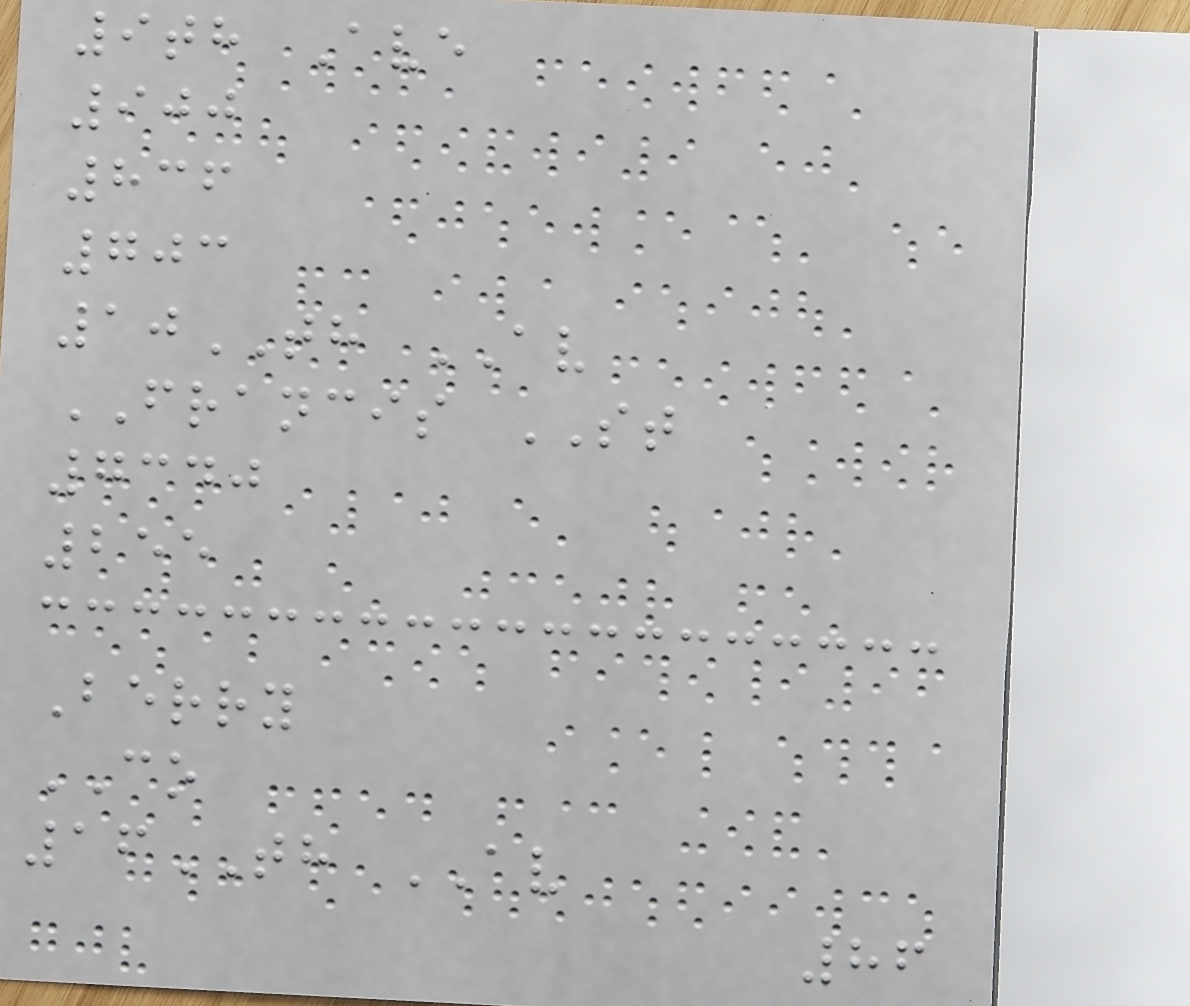9th Ave
900
836
703
10TH AV
FRANCIS ST
7340
255
Berry
CO
16TH AV
86
